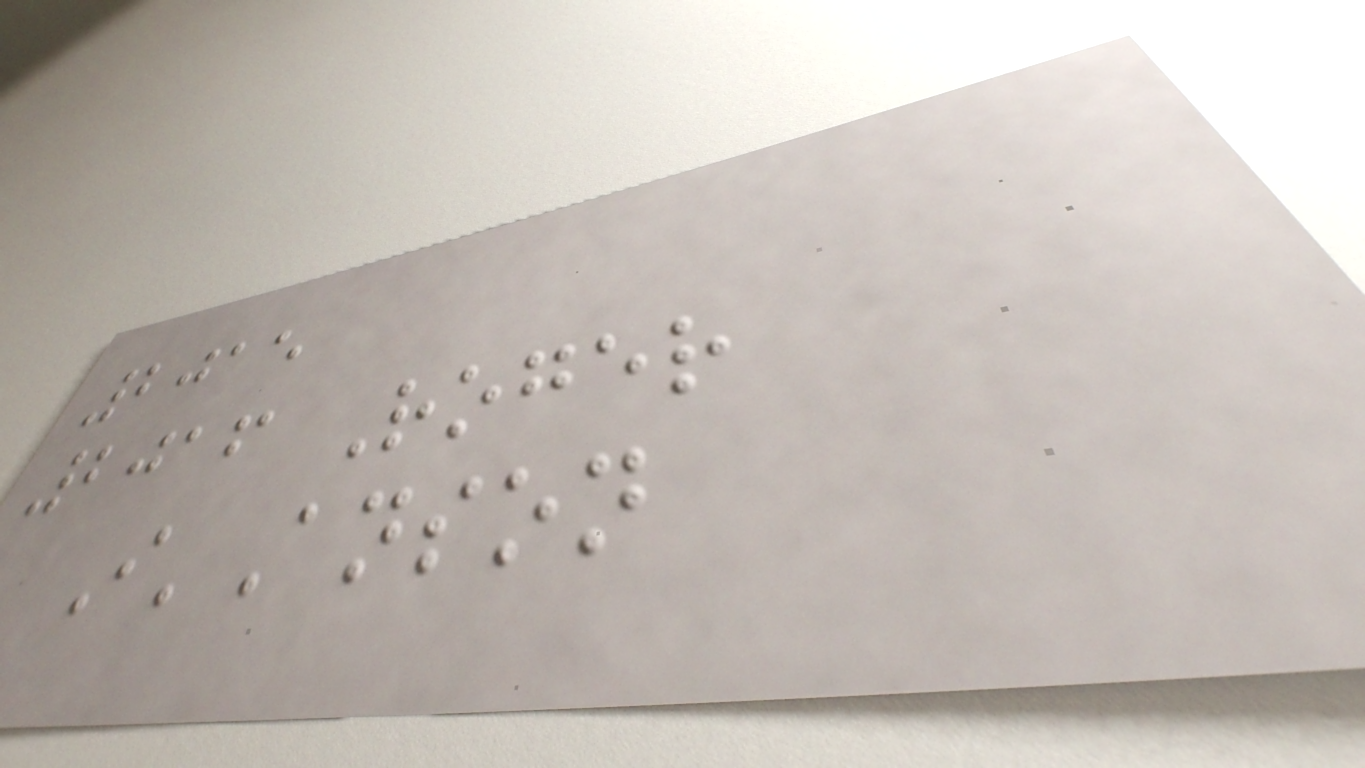2015
2016 Roger
I'Anson
